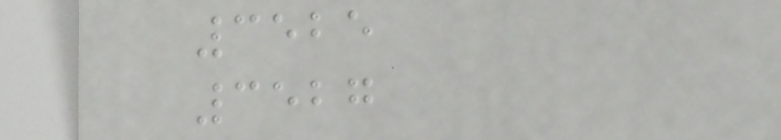3525
3527
